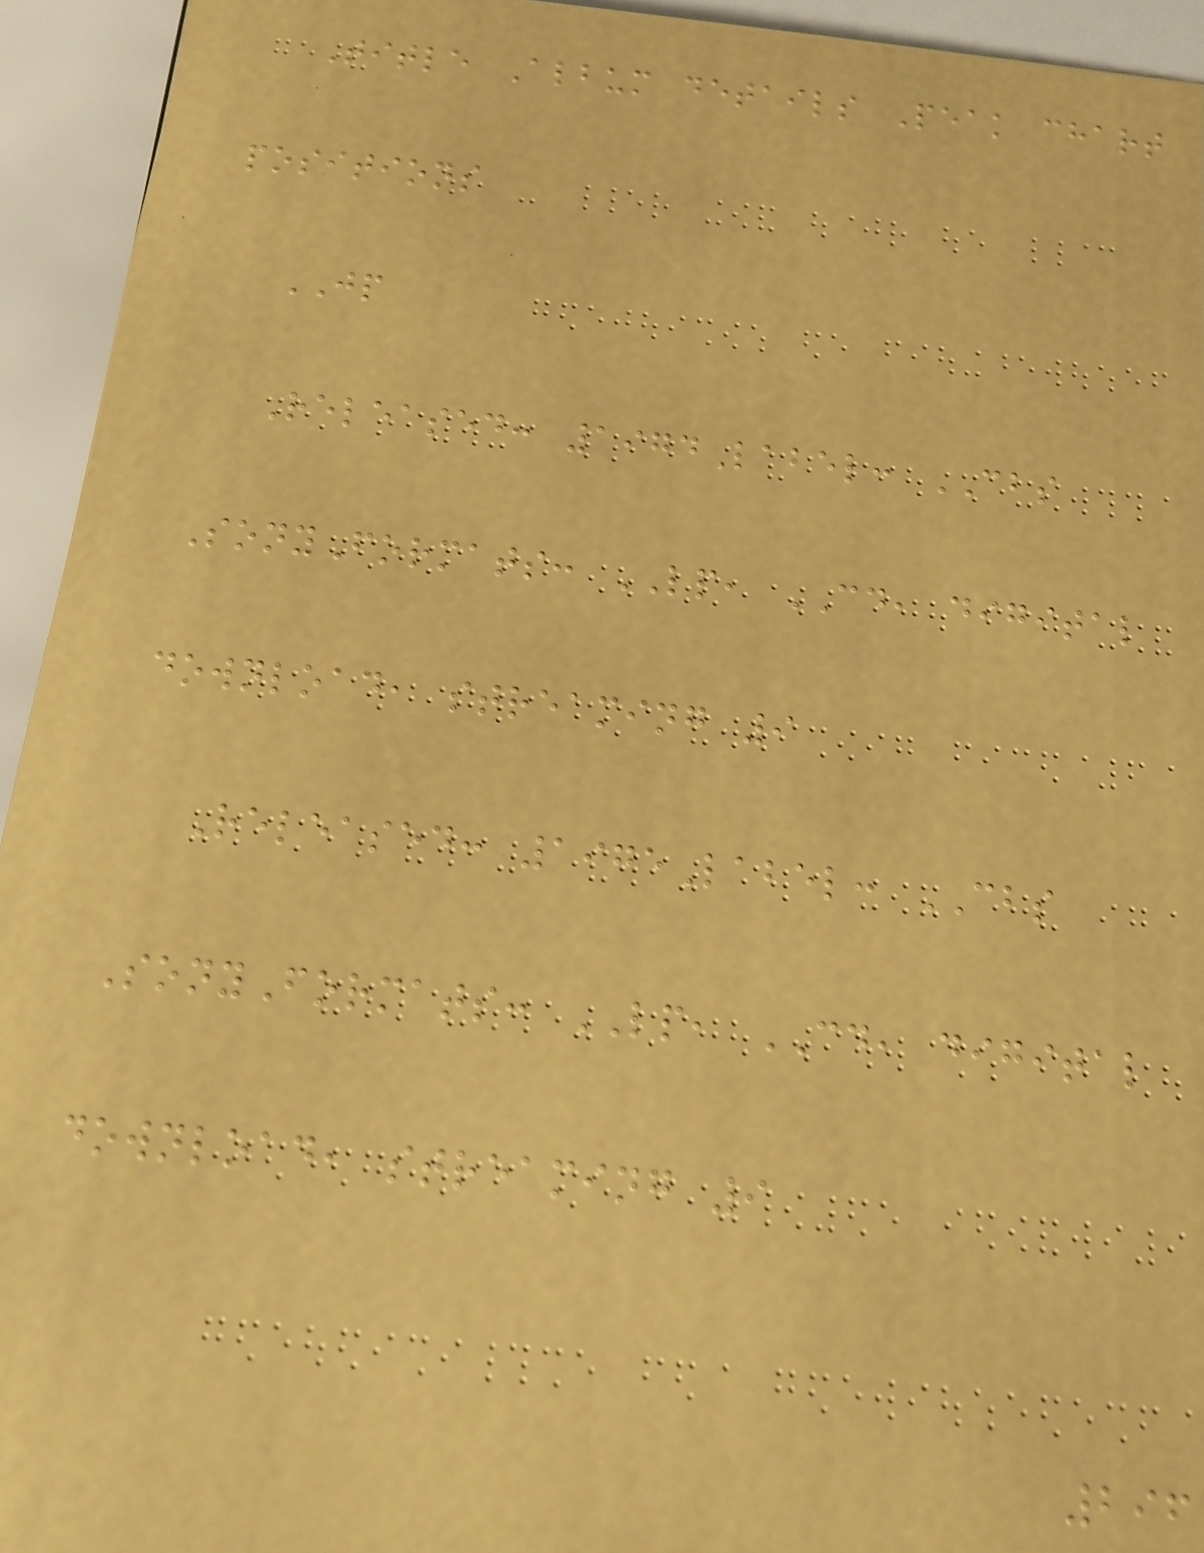Title Album details Peak chart
positions
JP
Released: 1974Label: CBS
SonyFormats: LP, CD, digital
download, streaming 9
Released: 1975Label: CBS
SonyFormats: LP, CD, digital
download, streaming 9
296
